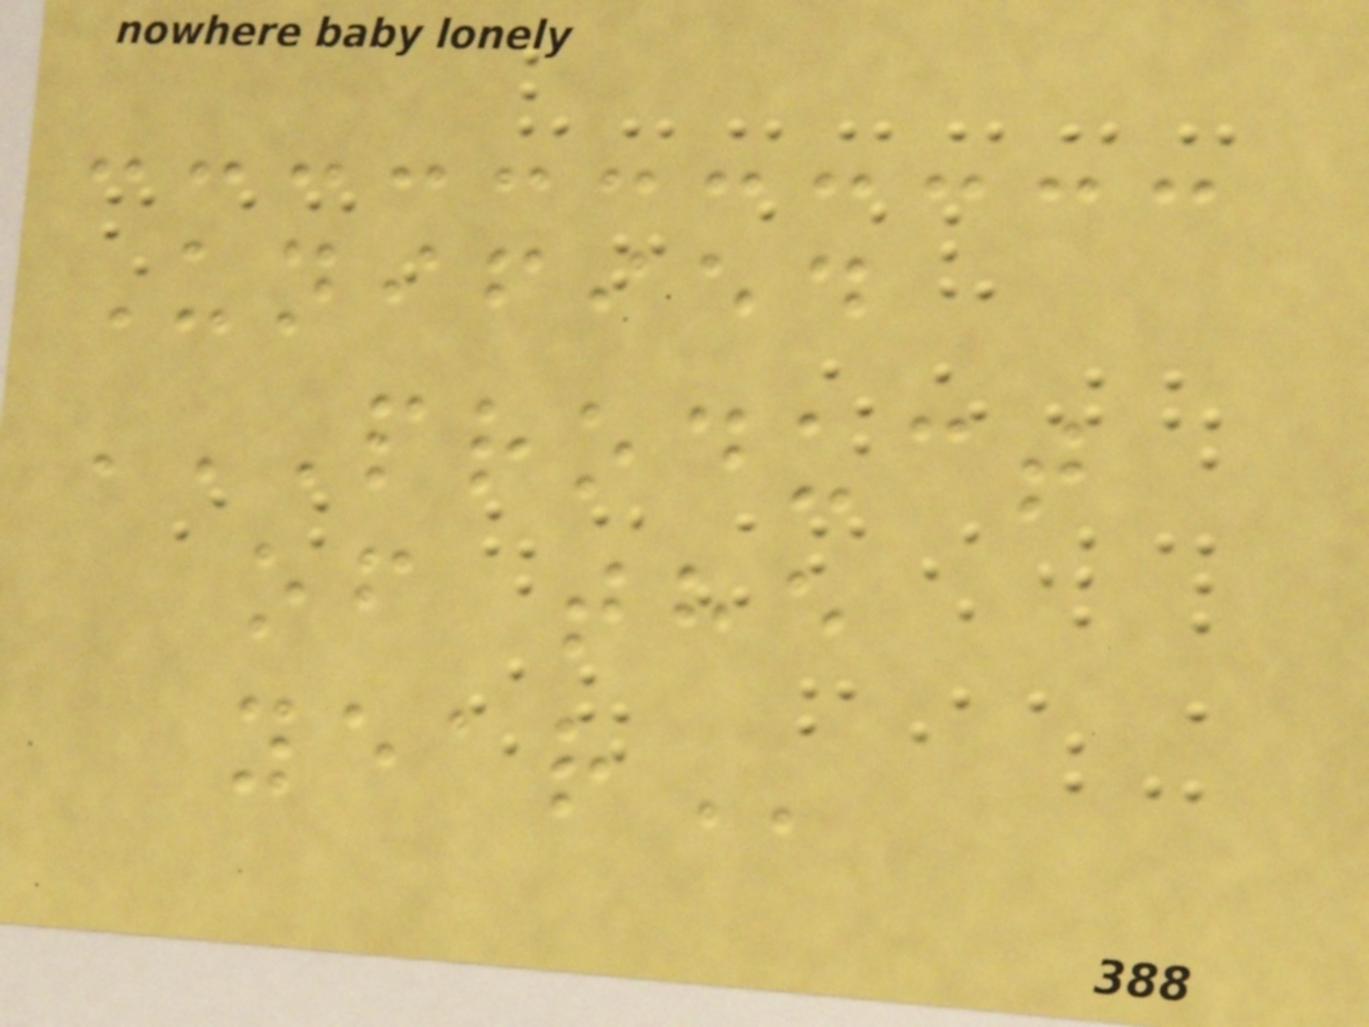Unified
PRODUCT
OF THE
YEAR
